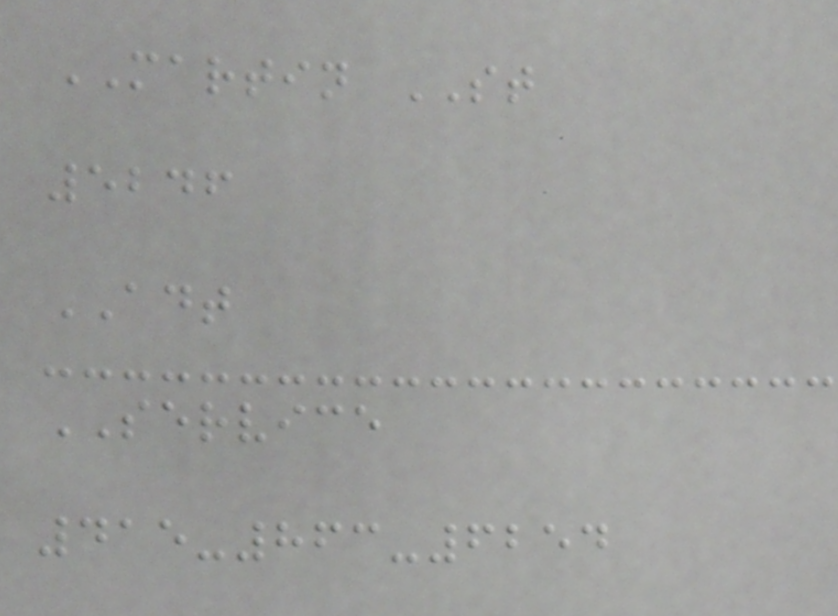MARTIN ST
5246
ADT
SERVICE
415-863-6254
